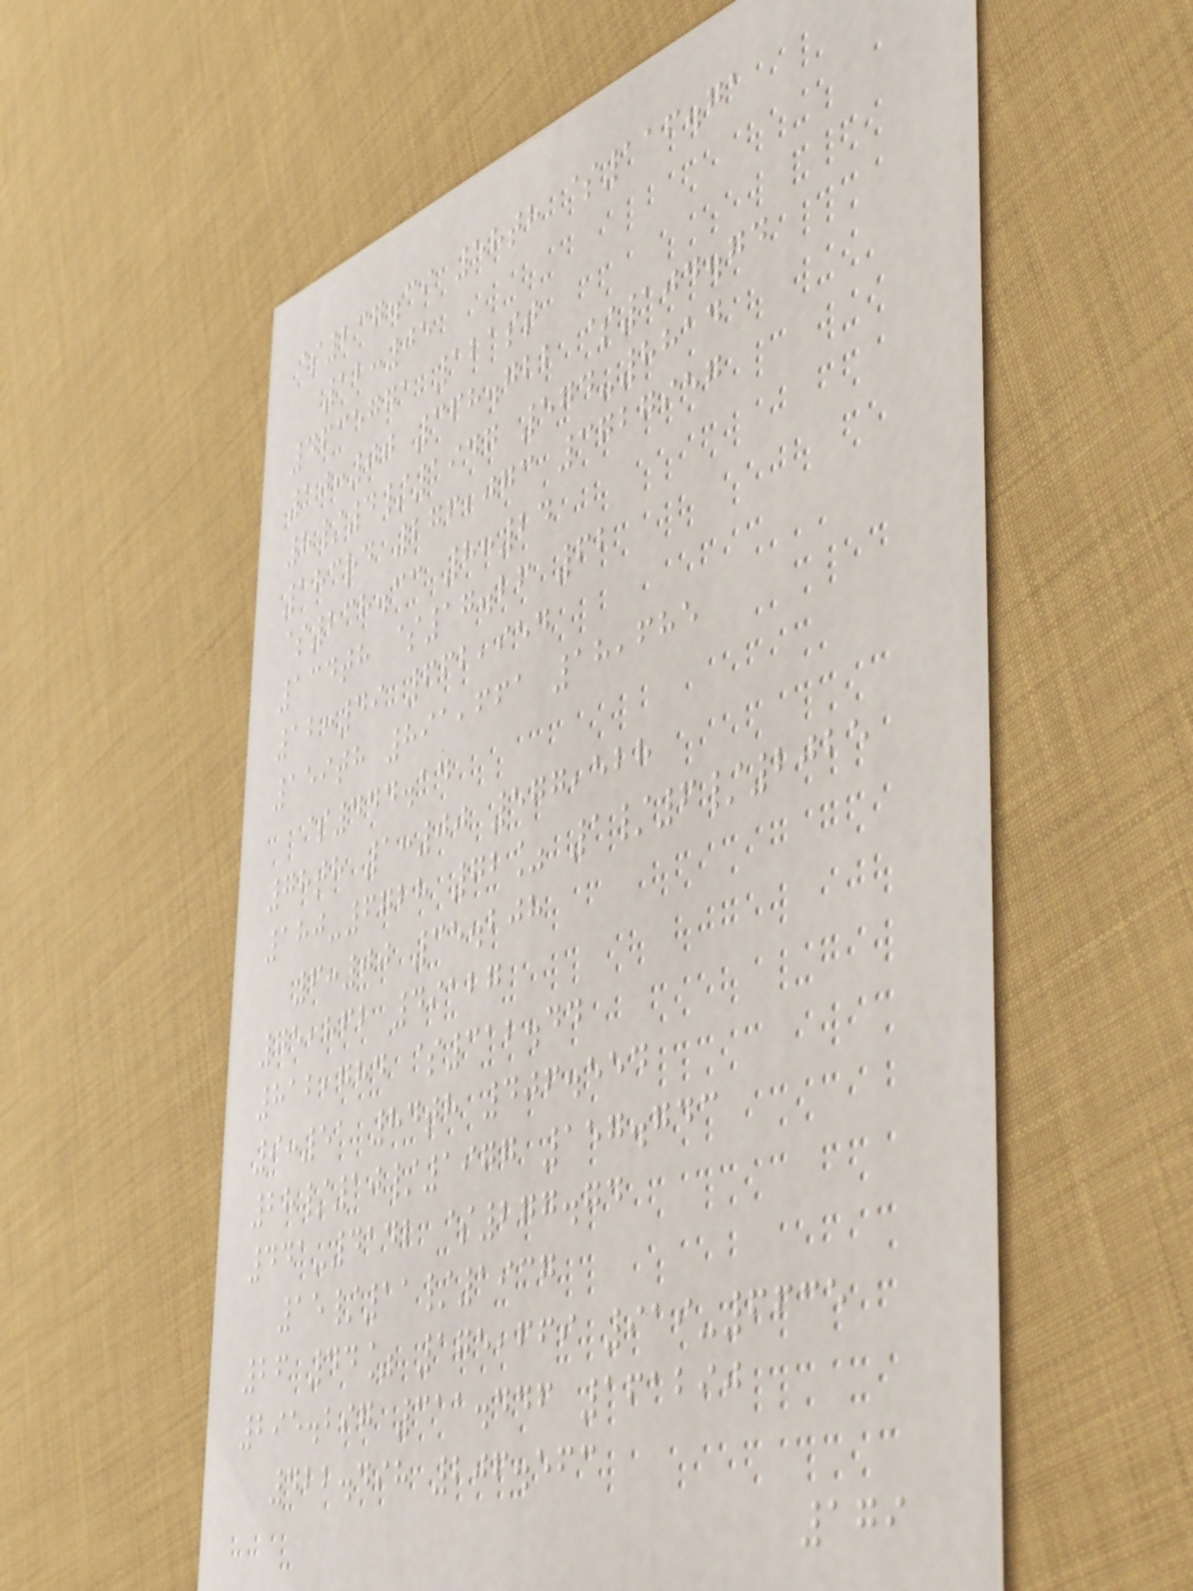$237.39 58th $116.71
12:05
4635771 121st
10:00 368.722 $104.74
8/4/1947 574-8814
183rd 276,073 3727957
$238.33 8:24
134th $17.26 62
12:49 662,954
159th 891,661 18,685
$444.14
78th 1:00 577,528
180-6728 72% 1/6/2025
6:00 35.208
75,862 49127
812,784 $312.44
9:51 84th 406.554
28/10/1977 157.743
441-4142 $277.74
15/11/1937
26 44% 175,669 919-6635
295.297 311.446 161290
422.498 206.563
179
